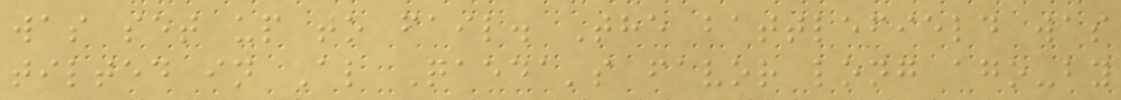was set up to fail. The battlefield was
tilted in Al Qaeda's favor long ago-by
